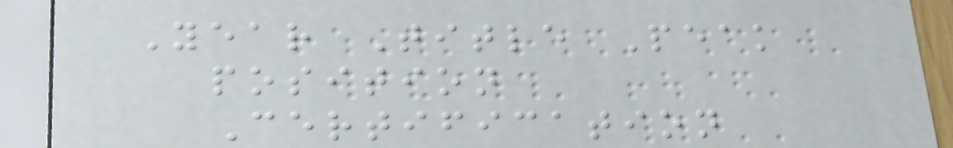Year Title Peak
position
Certification
